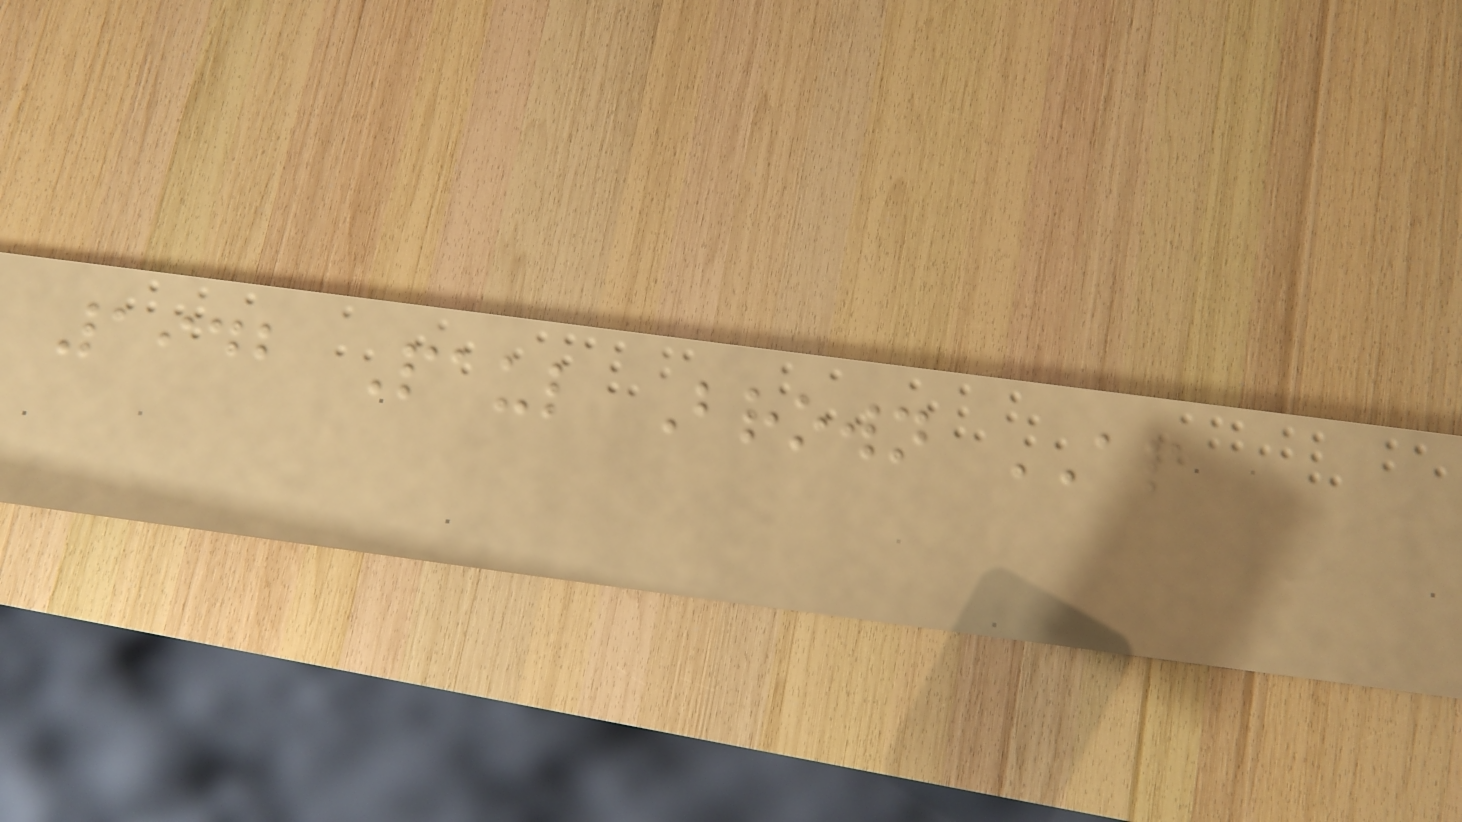1942 Paul Brown AP
